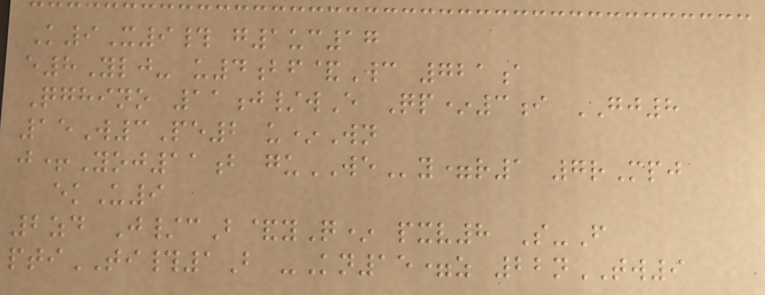K9X9# g1uc17
e8Ylj- u4bf&Wc 721a
Qghino 11j/wE Qp*3i GJ8
15W3Pe2 u*Wn
j+Yoj11b guWEy=r1 7rMpj
ekU9
2zd J/cB&yQ* pxv8 S-F
ptiTI#1B -Kn15=z 22nTW9
